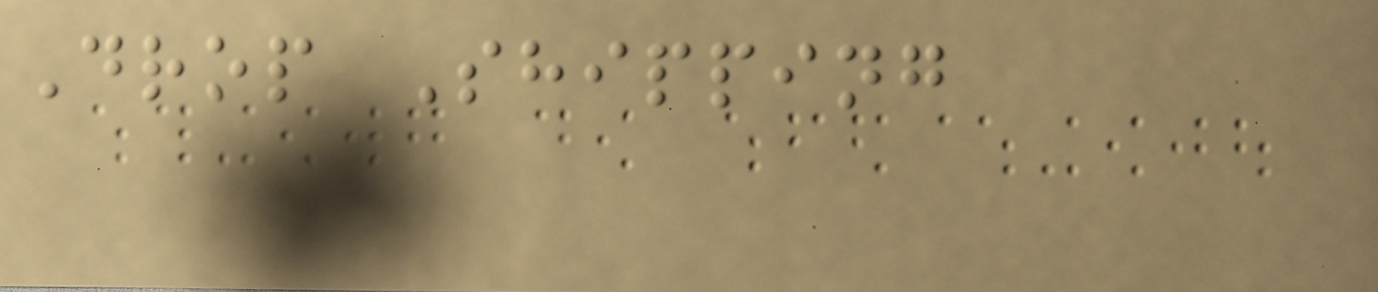Drop Shipping
